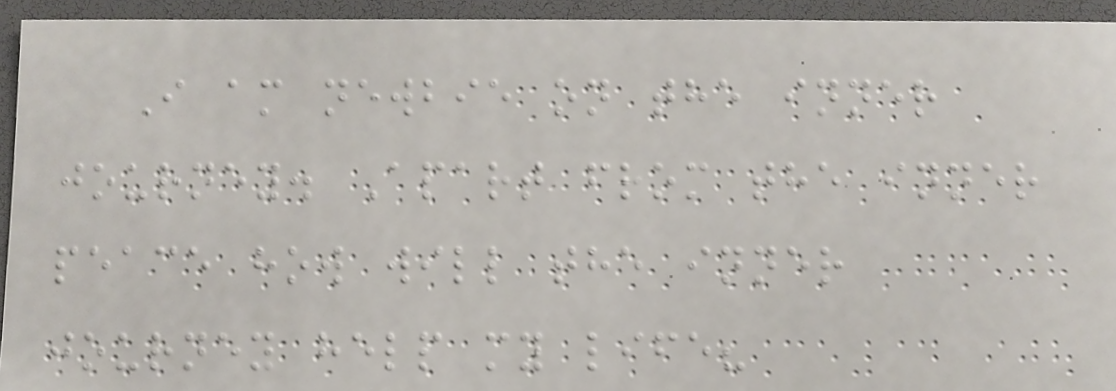I am newbie on the inner
journey. Apart from the inner
peace how will the inner
journey help my life?
